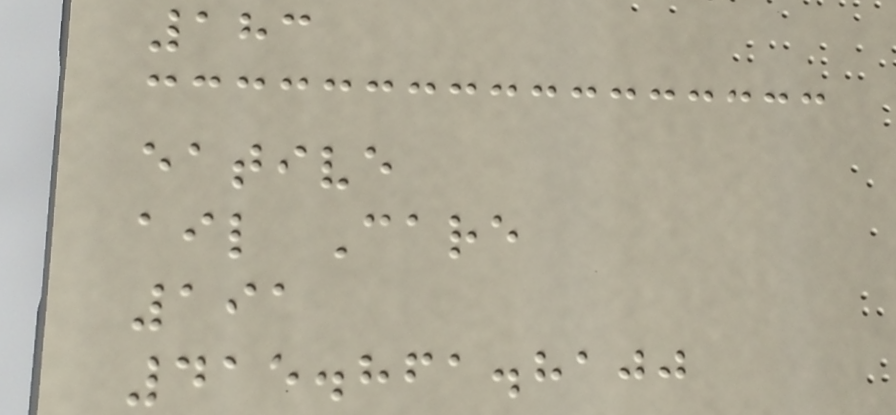183
eative
ail Care
191
415.861.8100
